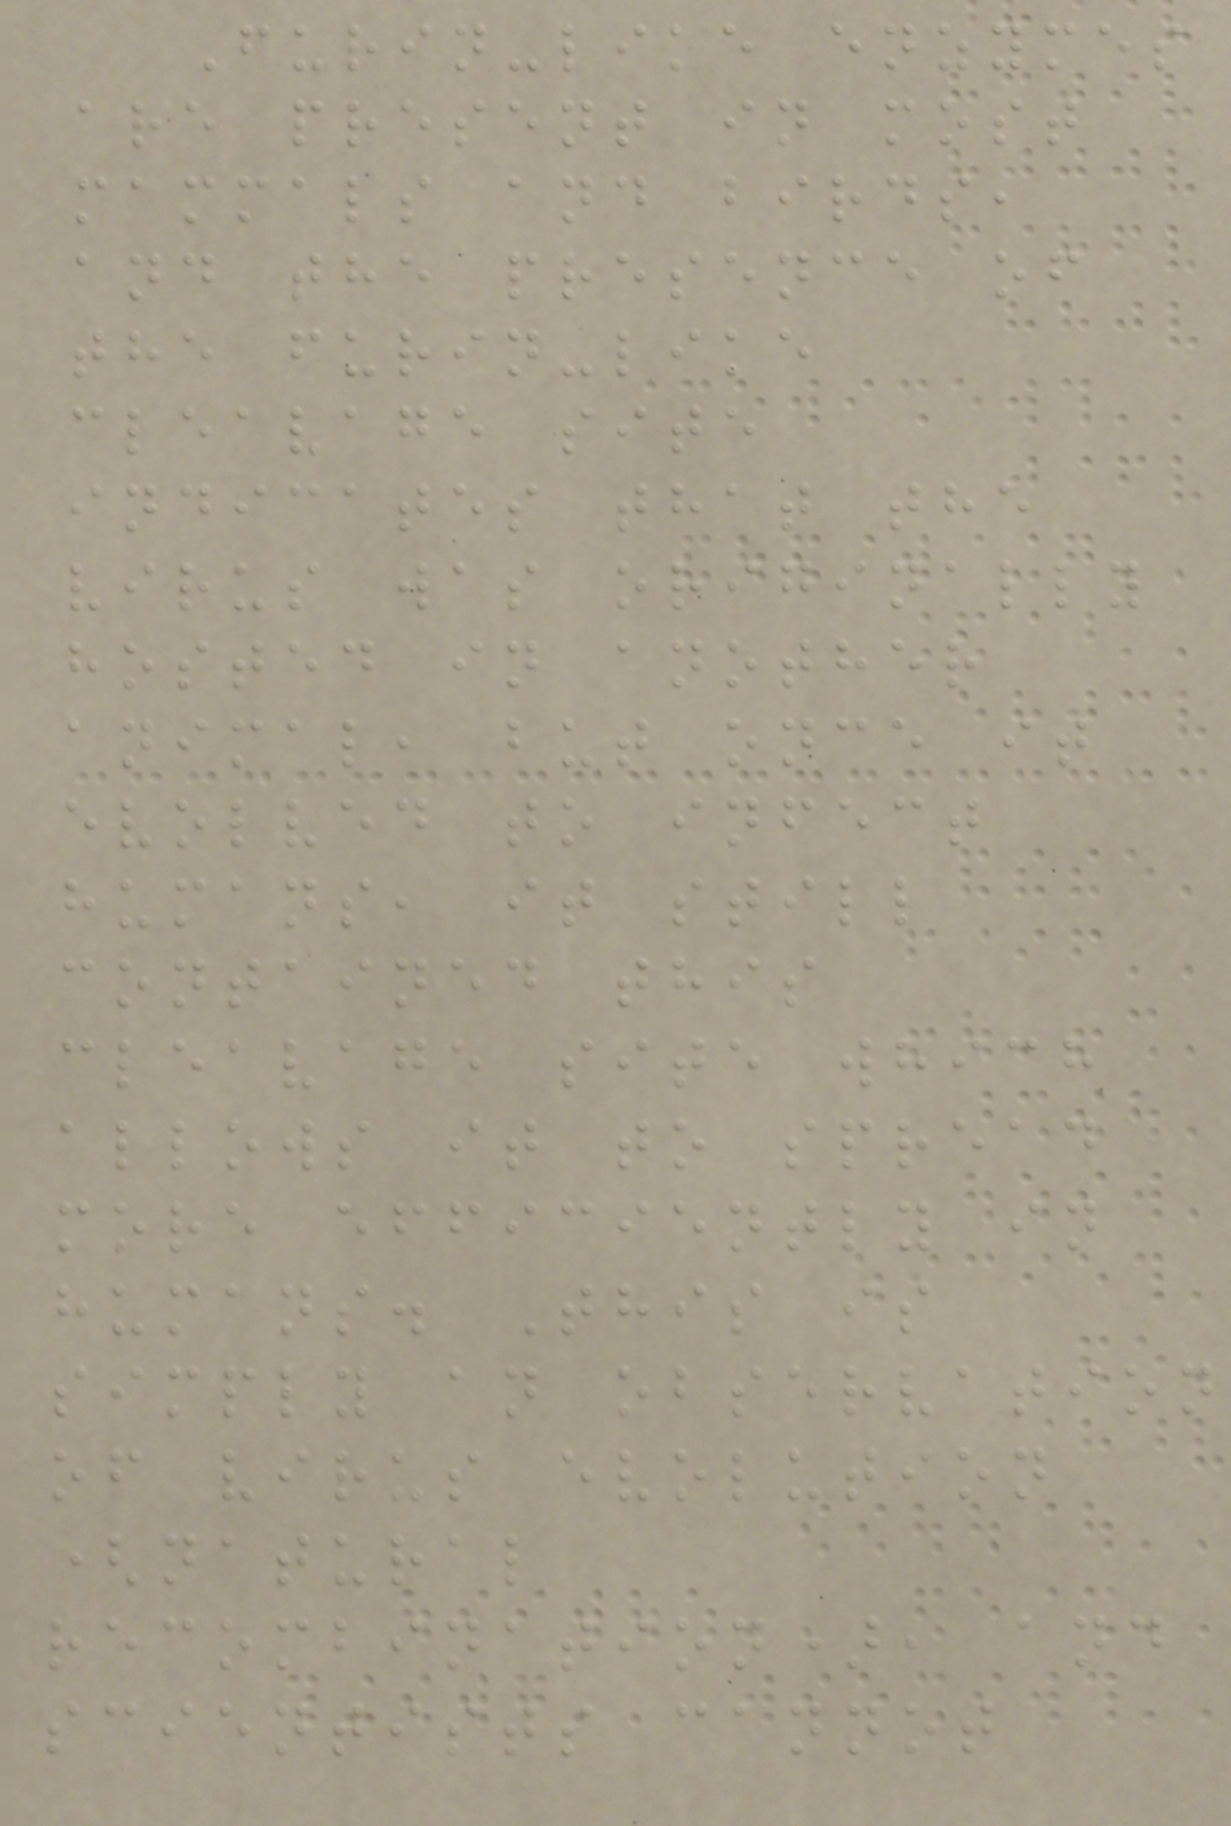Furin-like enzymes
are present in most
mammals and birds,
and the presence of
the furin-like
cleavage site
indicates that the
virus was originally
hosted in another
animal, but once it
evolved to infect
humans, it still
contained this
cleavage site which
allows it to spread
more efficiently in
humans. This is
simply an observation
of virus evolution
(natural
recombination), and
scientists cannot
